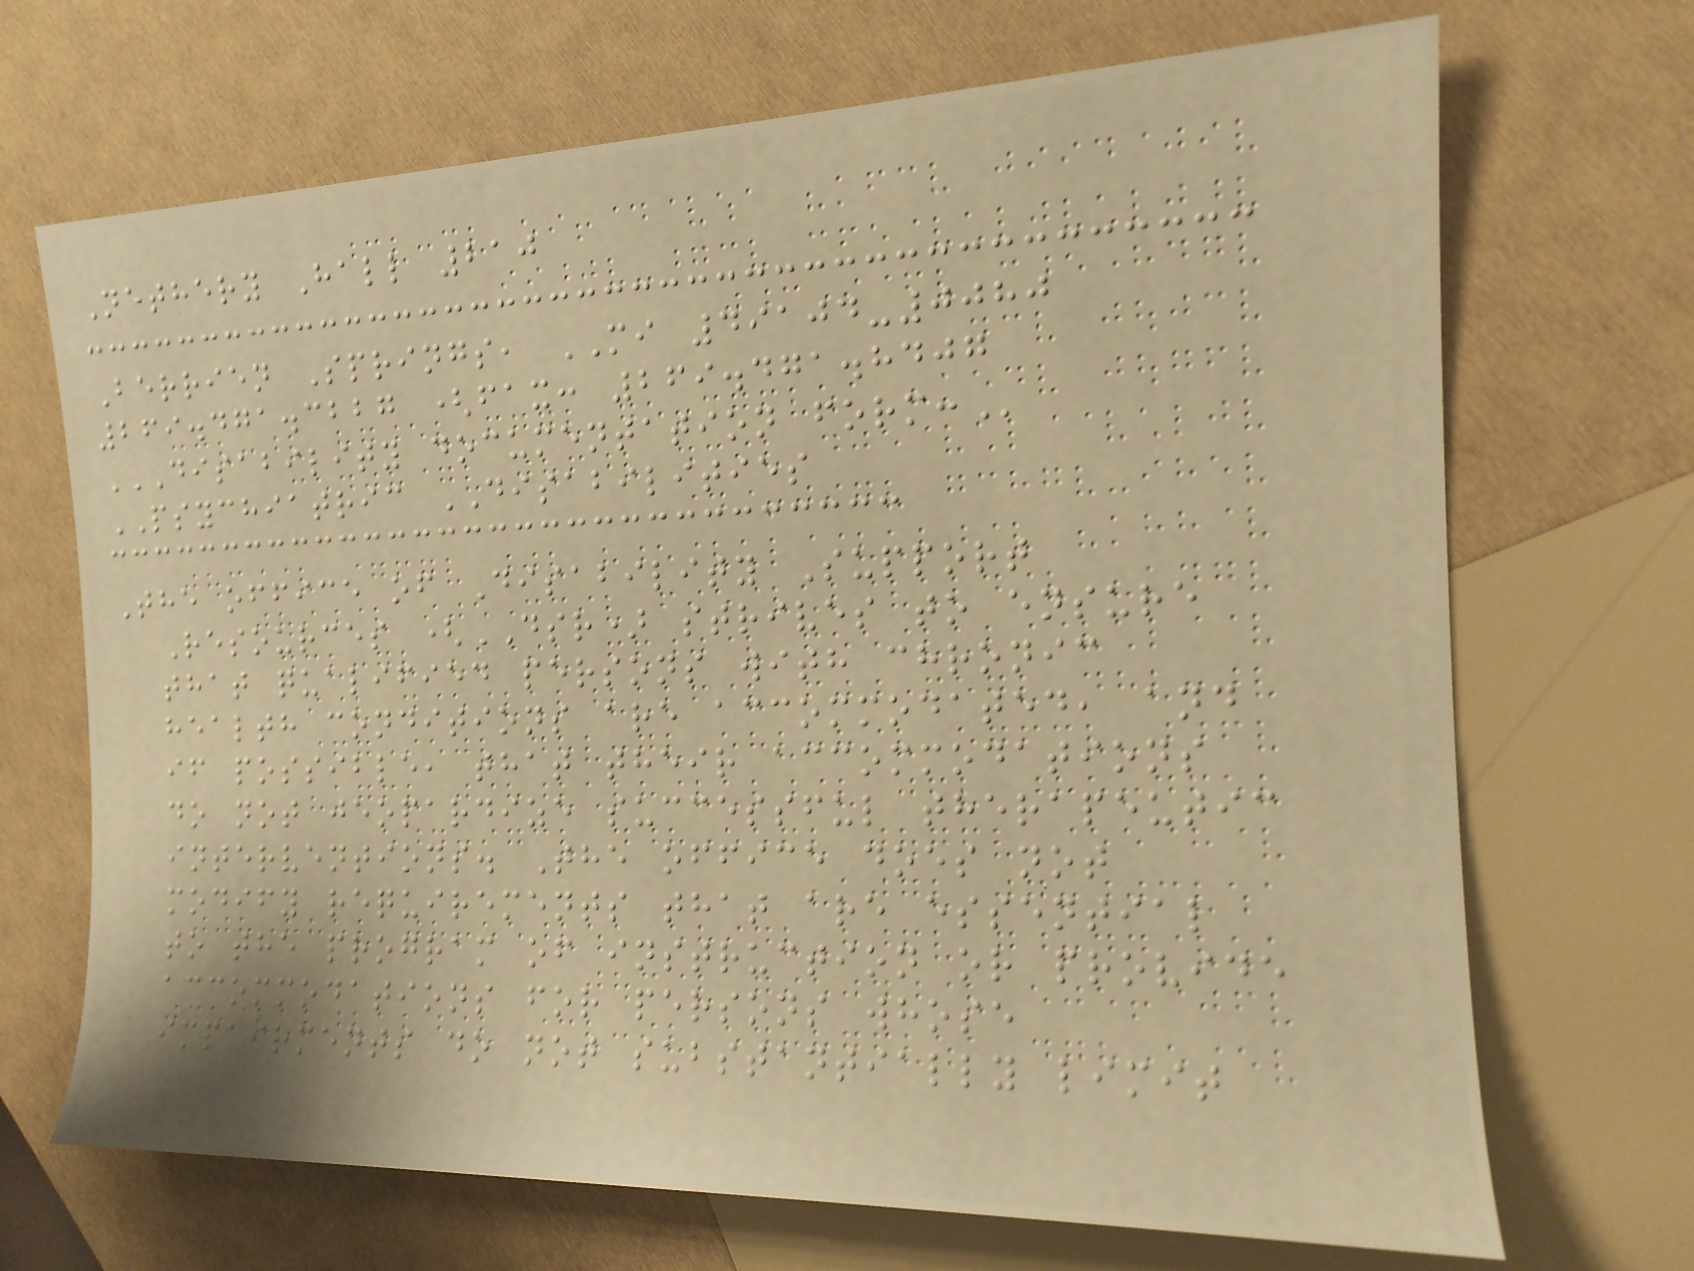Nethery Hall 210
Berrien Springs, MI 49104-0080
269.471.3227 (fax: 269.471.8407
DISABILITY DOCUMENTATION FORM:
PSYCHIATRIC DISABILITIES
The office of Disability Support
Resources (DSR) strives to ensure
that qualified persons with chronic
health conditions are accommodated, and
if possible, that their accommodations
do not jeopardize successful therapeutic
interventions. The office does not
modify requirements that are essential
to the program of instruction or provide
accommodations for persons whose
impairments do not substantially limit
